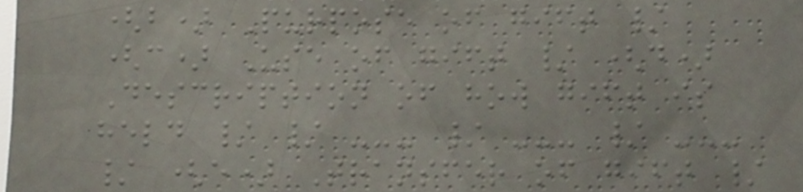(b) Purpose of gift /
(c) Use of gift / (d)
Description of how gift is
held / / --- / --- / ---
/ (e) Transfer of gift /
